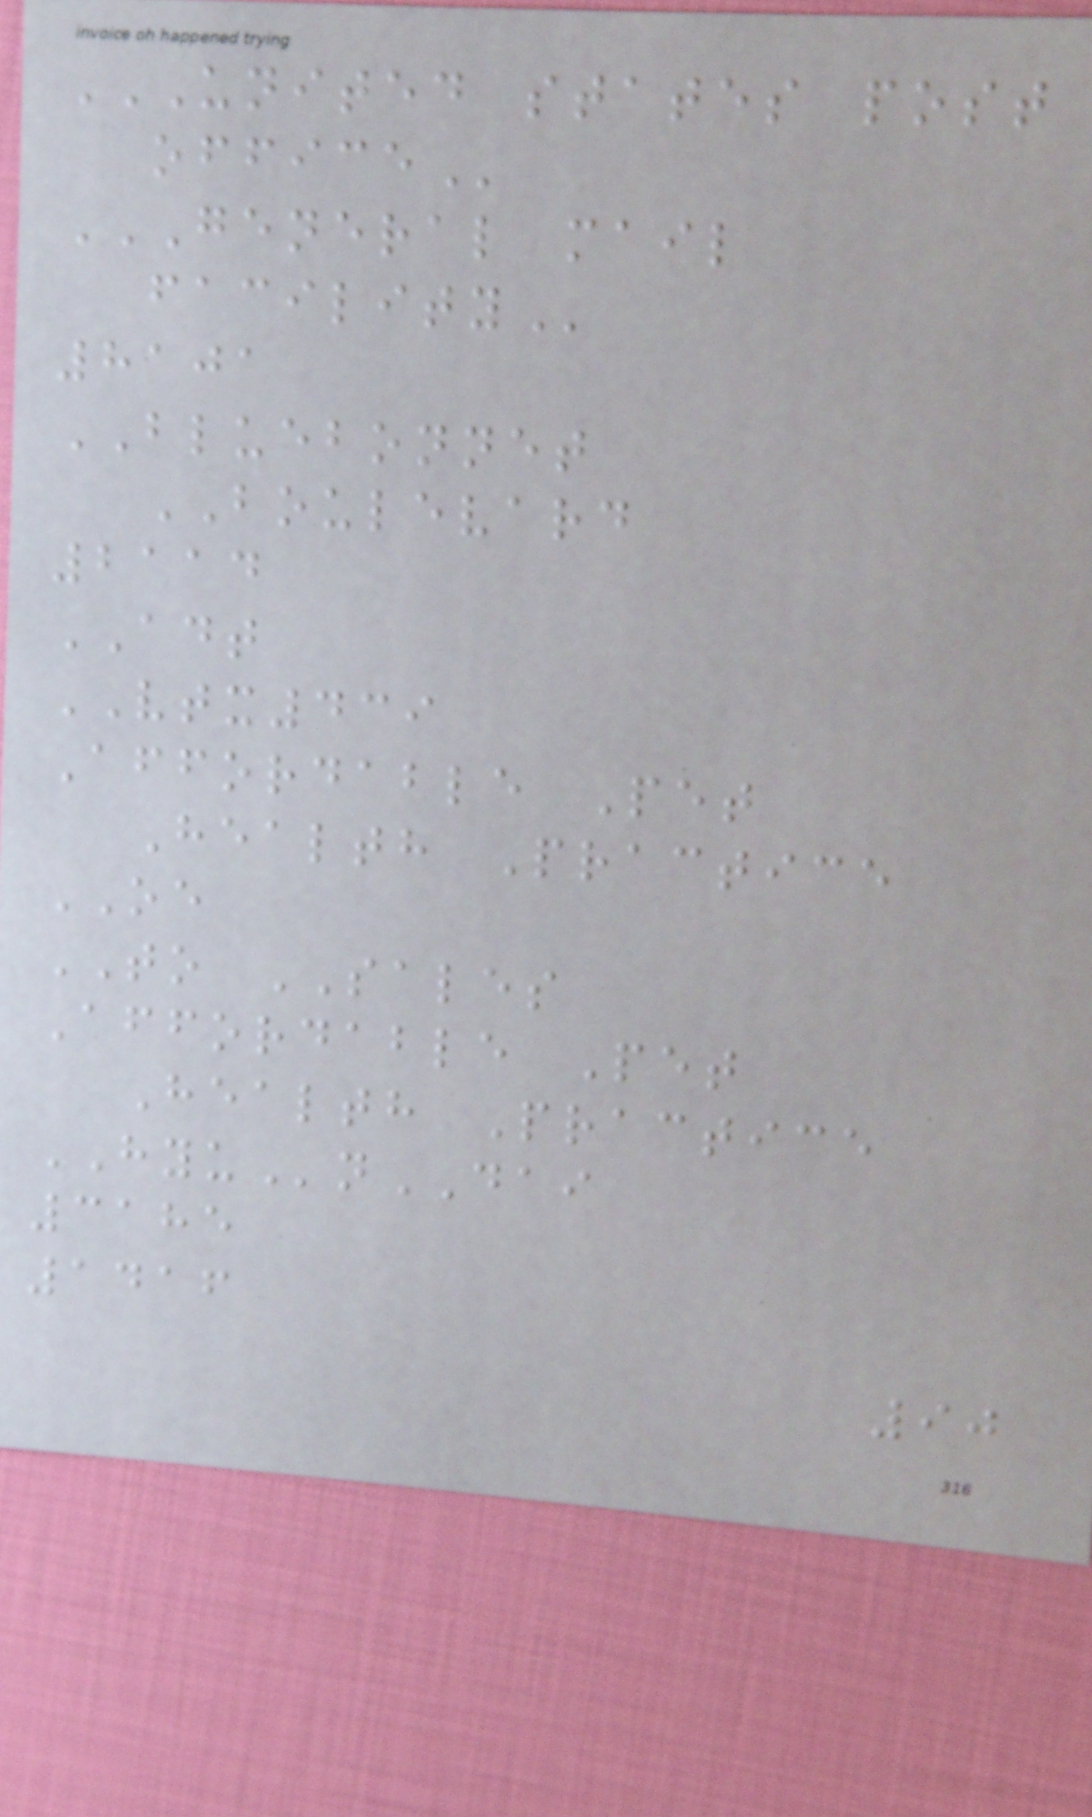UNITED STATES POST
OFFICE
GENERAL MAIL
FACILITY
8101
BLUEBONNET
BOULEVARD
2114
ADT
VTX439
Affordable Pet
Health Practice
OE
TO SALES
Affordable Pet
Health Practice
HYUnDAI
3185
1416
90
